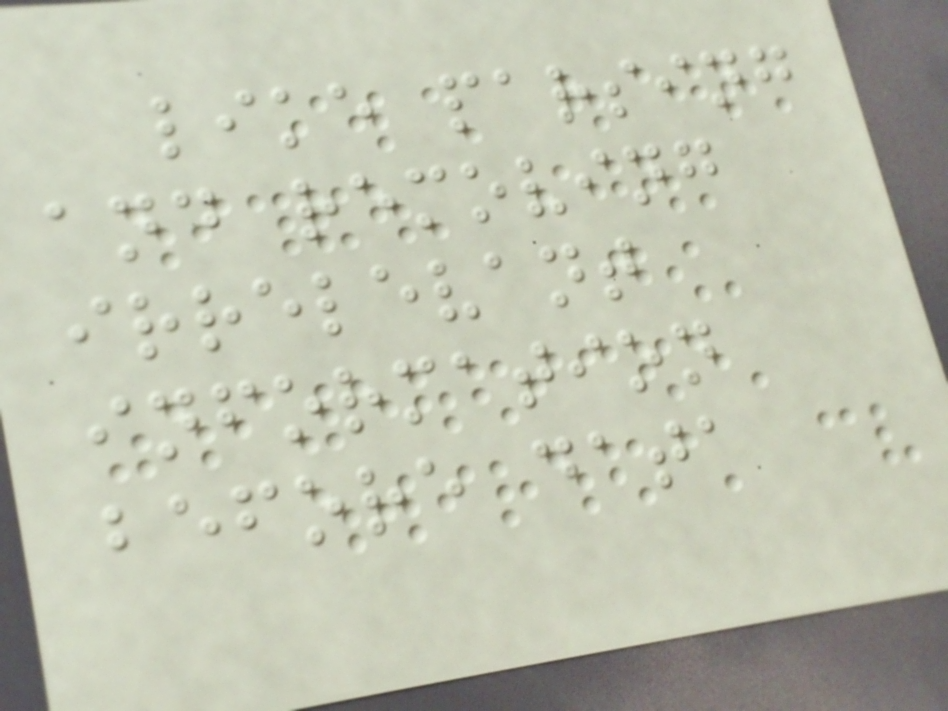like parsing
and removing
irrelevant
information
before data
